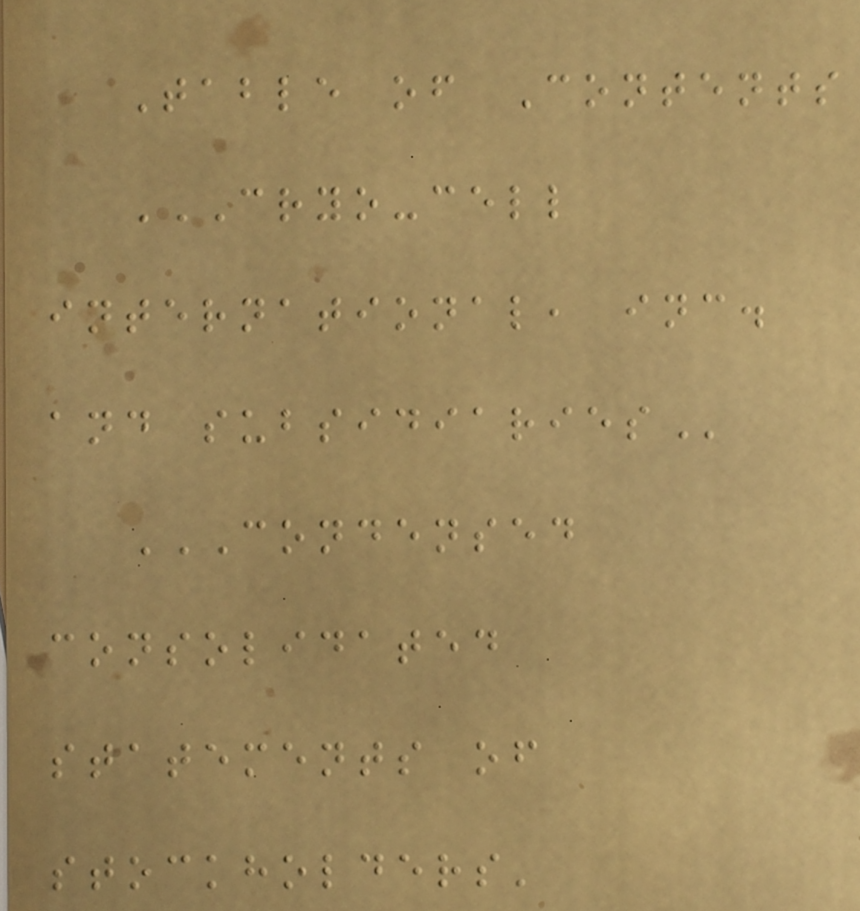Table of Contents
CRYO-CELL
INTERNATIONAL, INC.
AND SUBSIDIARIES
CONDENSED
CONSOLIDATED
STATEMENTS OF
STOCKHOLDERS'
